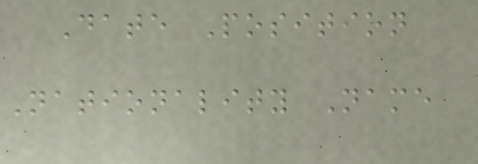Date Position
Nationality Name
